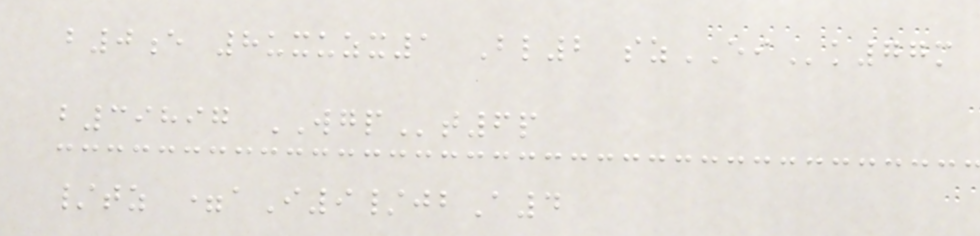b0e 8uxuzx1 Bl2 szEIk77m
b39897 WGPt6p
/tz =aI9/jbA4
